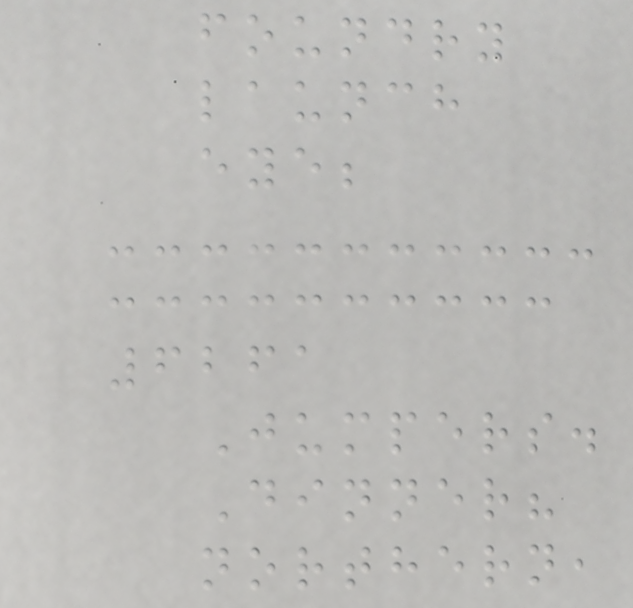foundry
launch
eye;
6261
Jumpers.
Dinner?
northern,
